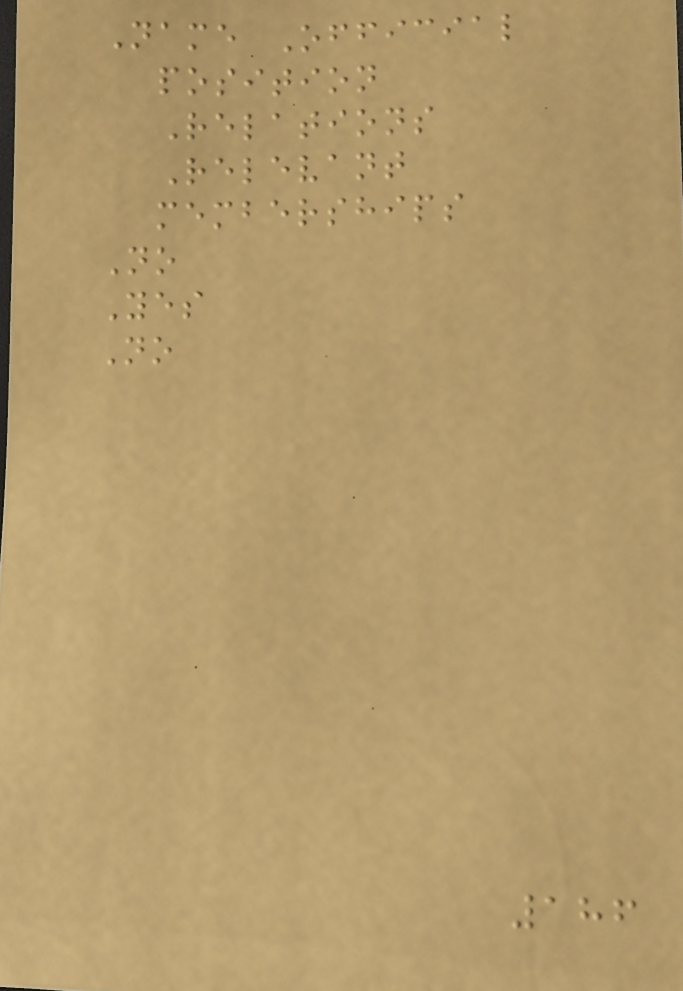Name Official
position
Relations
Relevant
memberships
No
Yes
No
186
